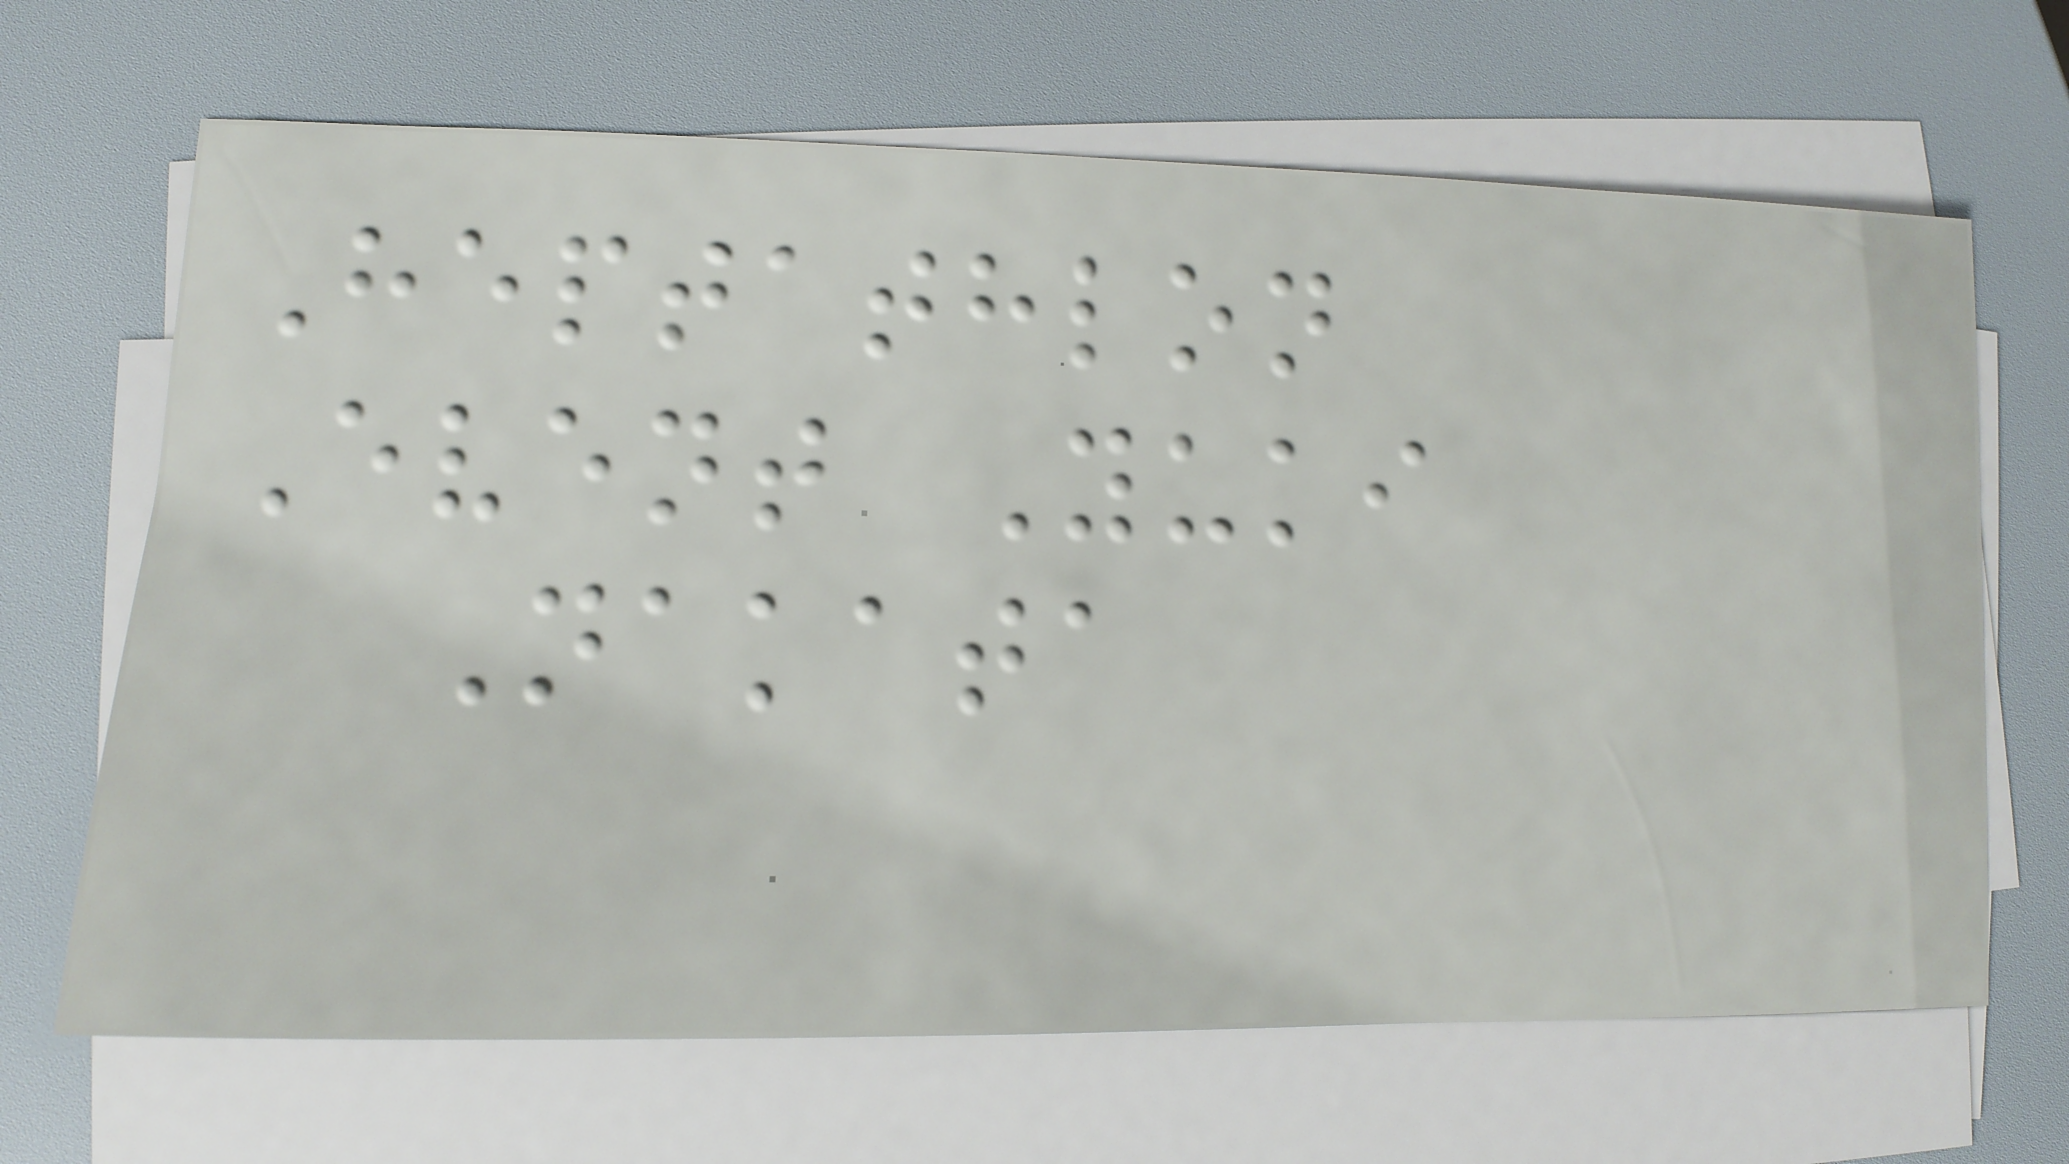Heptathlon
Event Yuki
Nakata
